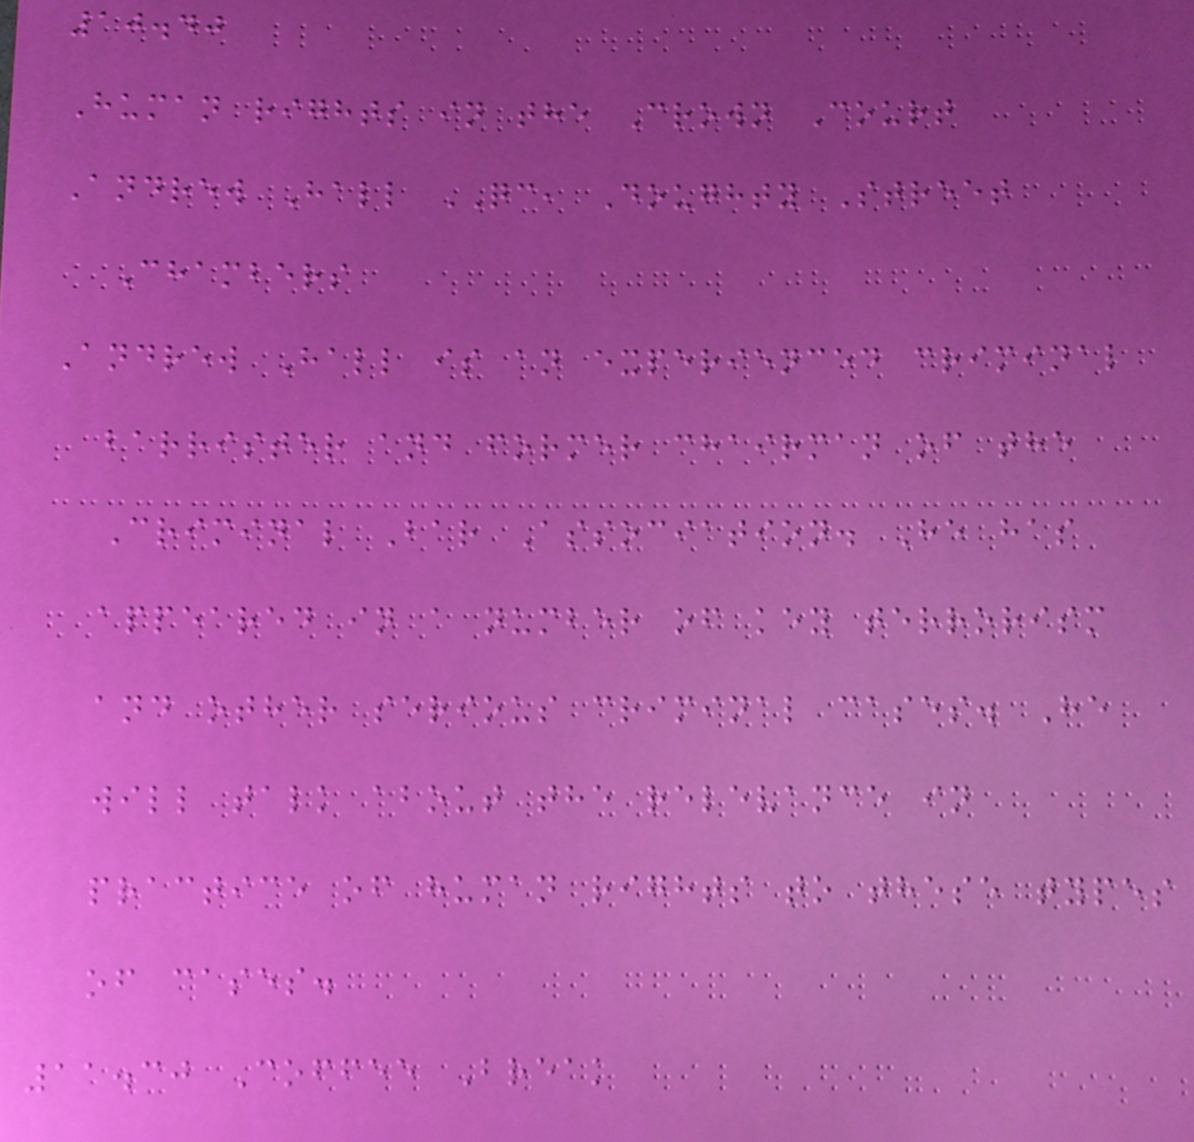10.40
Human rights in the Crown Court
Andrew Hall QC, Doughty Street
Chambers
Andrew Hall is an experienced criminal
barrister and former chairman of the
Criminal Bar Association. He has
appeared in a number of key terrorism
and other serious criminal cases. He
will talk about the relevance in
practice of human rights to these types
of cases.
11.30 Coffee Break
